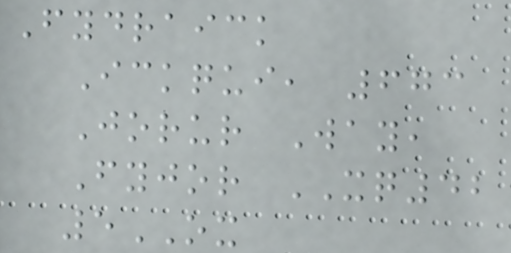Fydraick
Ickqui, 673
Jorur Way,
Fyjor XQ42
5OX
